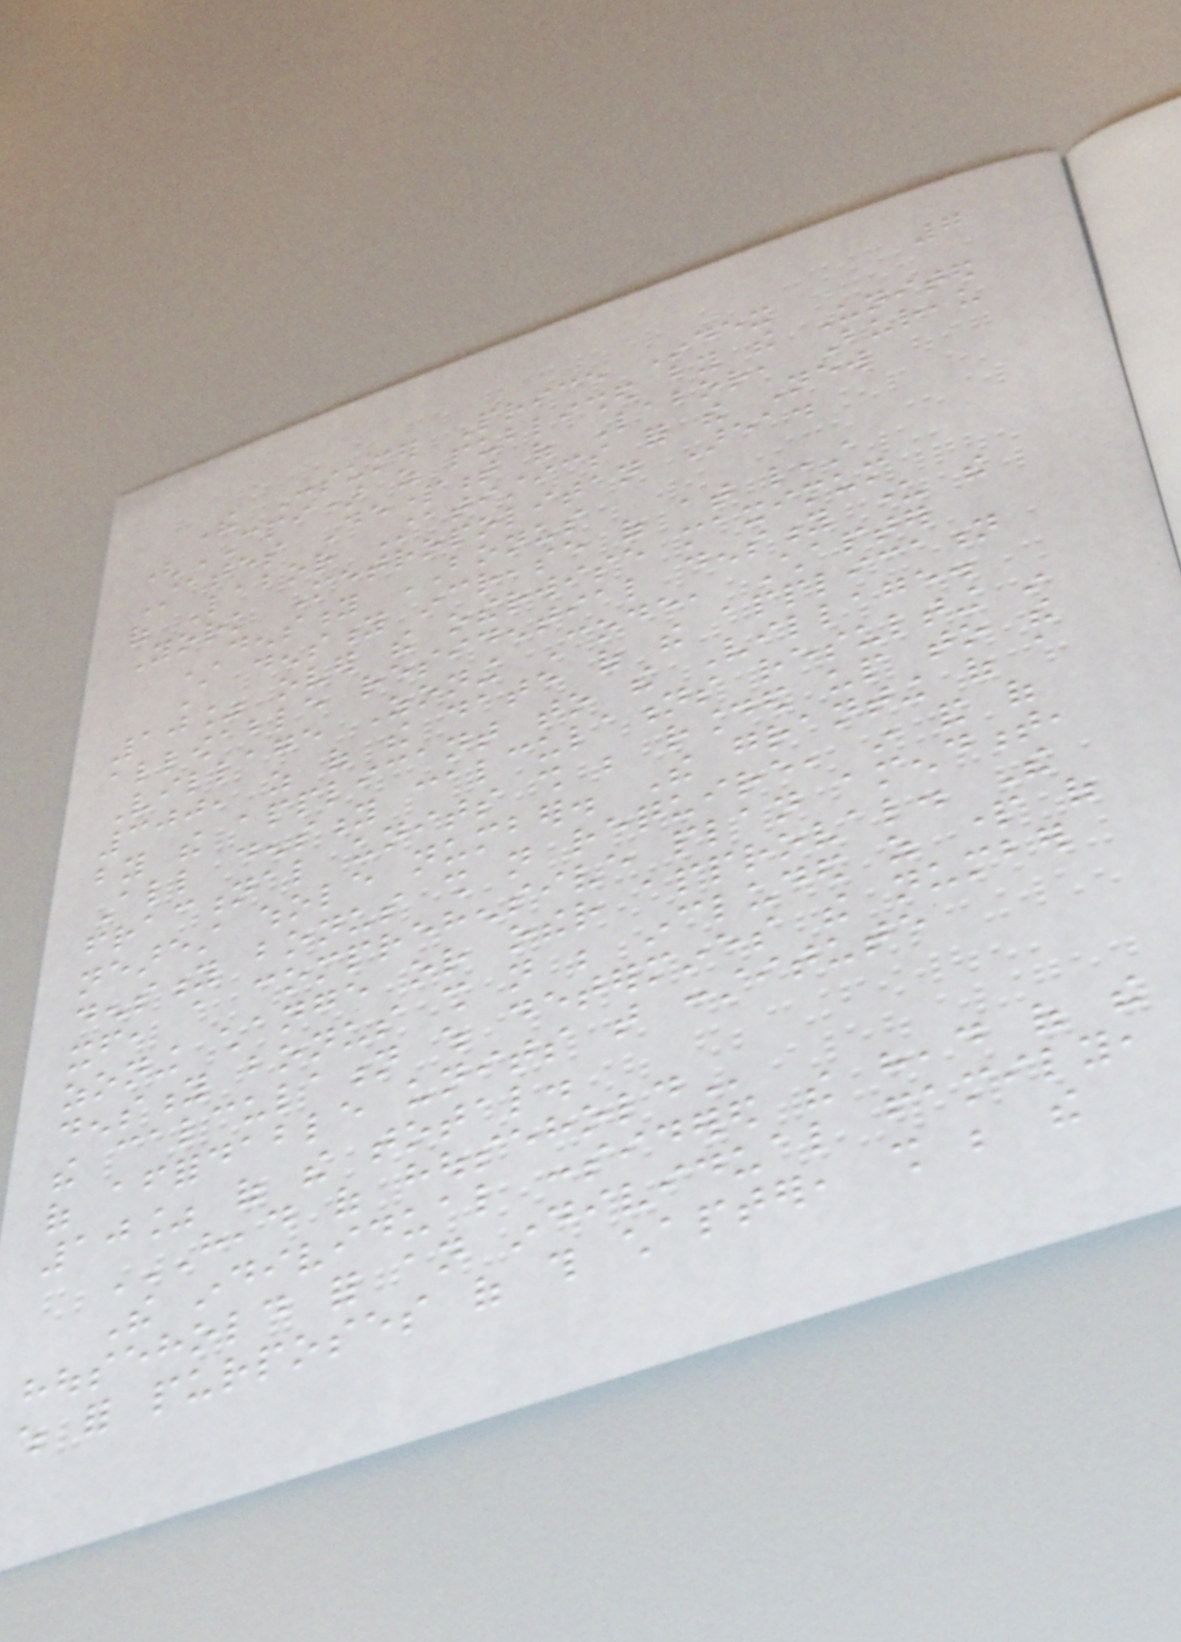7
The Consumer Price Index
(CPI) as published by the United
States Department of Labor, Bureau
of Labor Statistics for the New
York Metropolitan Area.
DENSITY BONUS
A density increase of at least
10% over the otherwise maximum
allowable residential density under the
Village Zoning Code, Chapter
300, as of the date of the application
by the applicant to the Village.
All density calculations resulting in
fractional units shall be rounded up to the
nearest whole number. The granting of a
density bonus shall not require, in and of
itself, a comprehensive plan amendment,
zoning change or other approval. The
density bonus shall not be included as part of
the calculation which determines the number
of affordable units that constitute
10% of the total.
HEAD OF HOUSEHOLD
The individual considered the head of the
household for an individual family,
which for purposes of this chapter, shall be the
